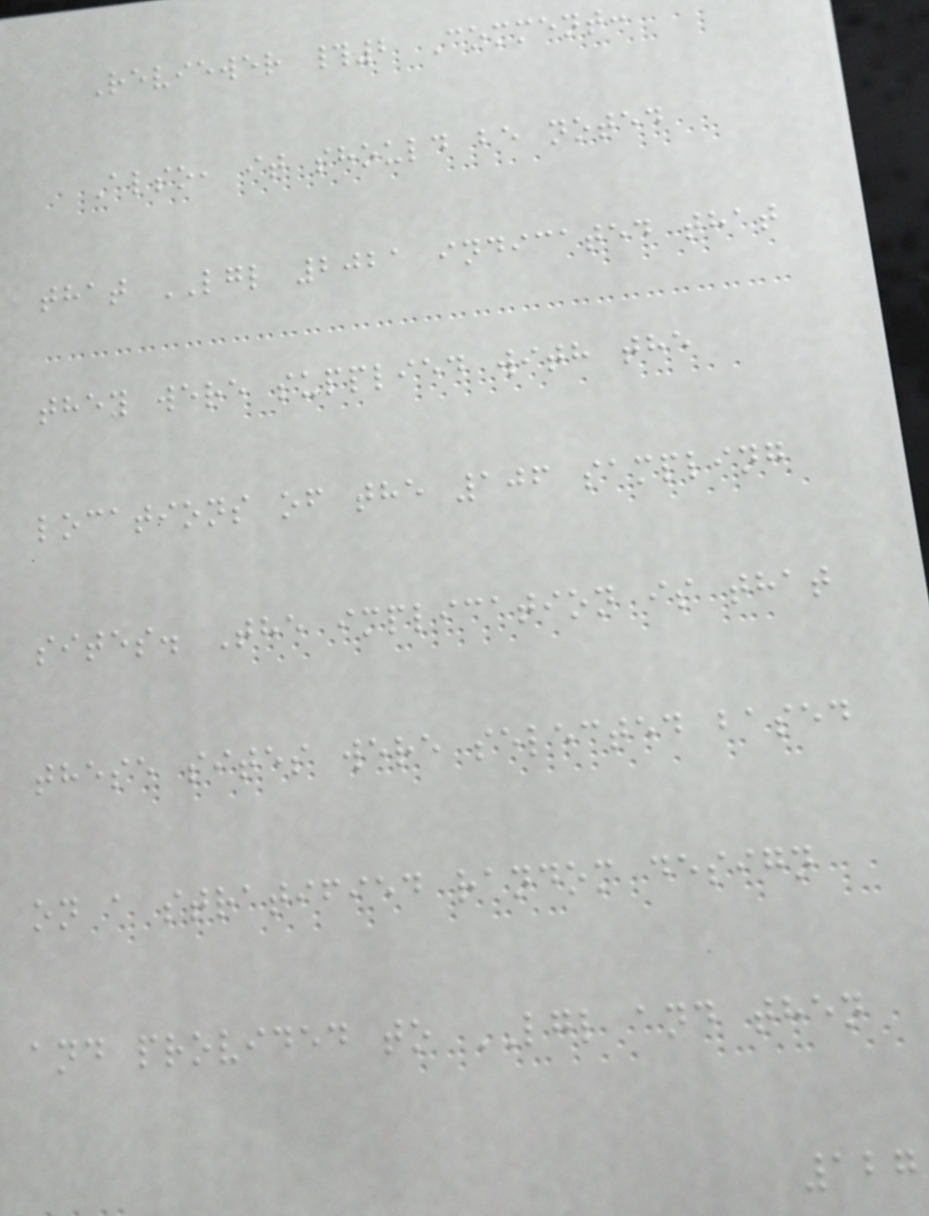Reviewer #2 Comment:
Also, it should be noted
that LGL 2021 indicated that
they were supplied with the
locations of the 106 sampling
sites. The implication is that
these sites were selected based
on a stratified random design
and provided to LGL and then
127
